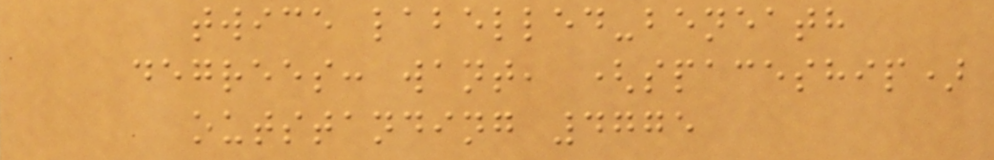twice labelled-beneath
degrees: want, (spaceship)
outstanding 4775
